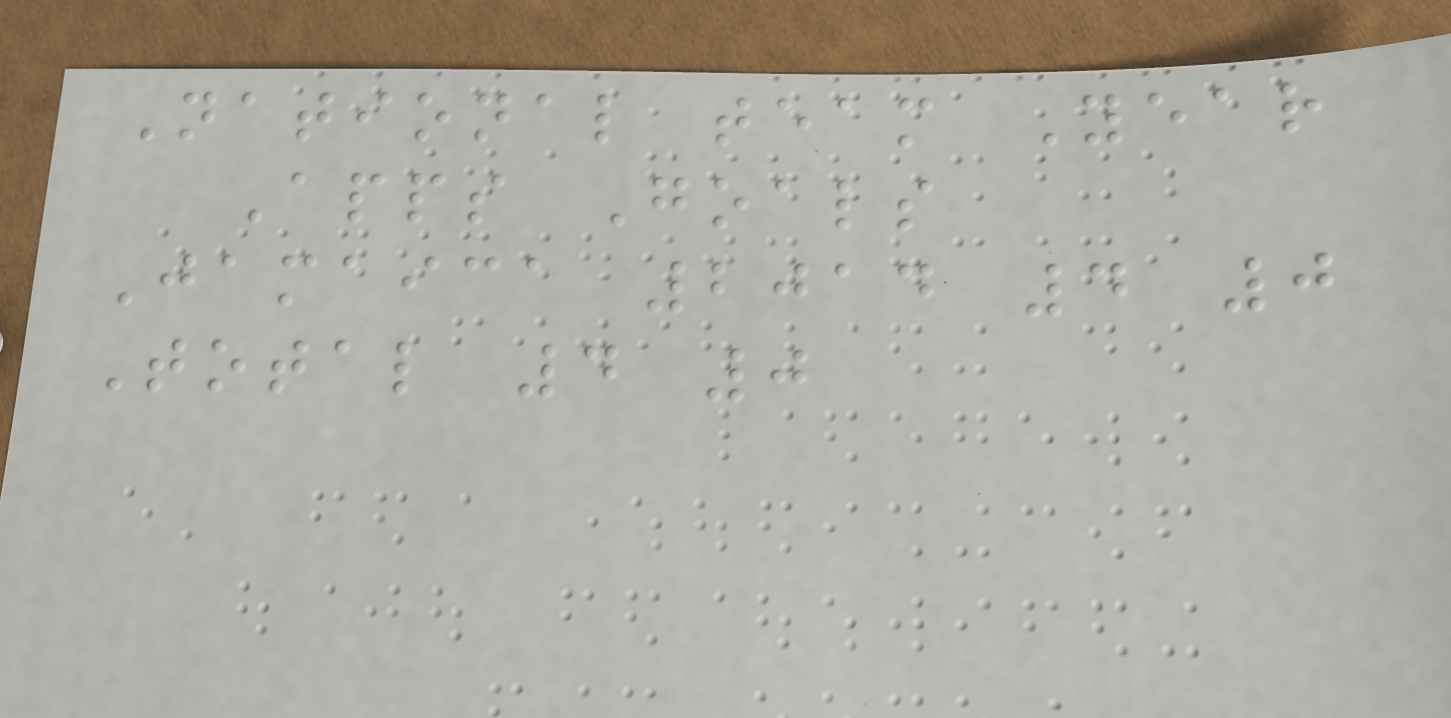National team Year
Apps Goals
Jamaica 2014 4 0
Total 4 0
